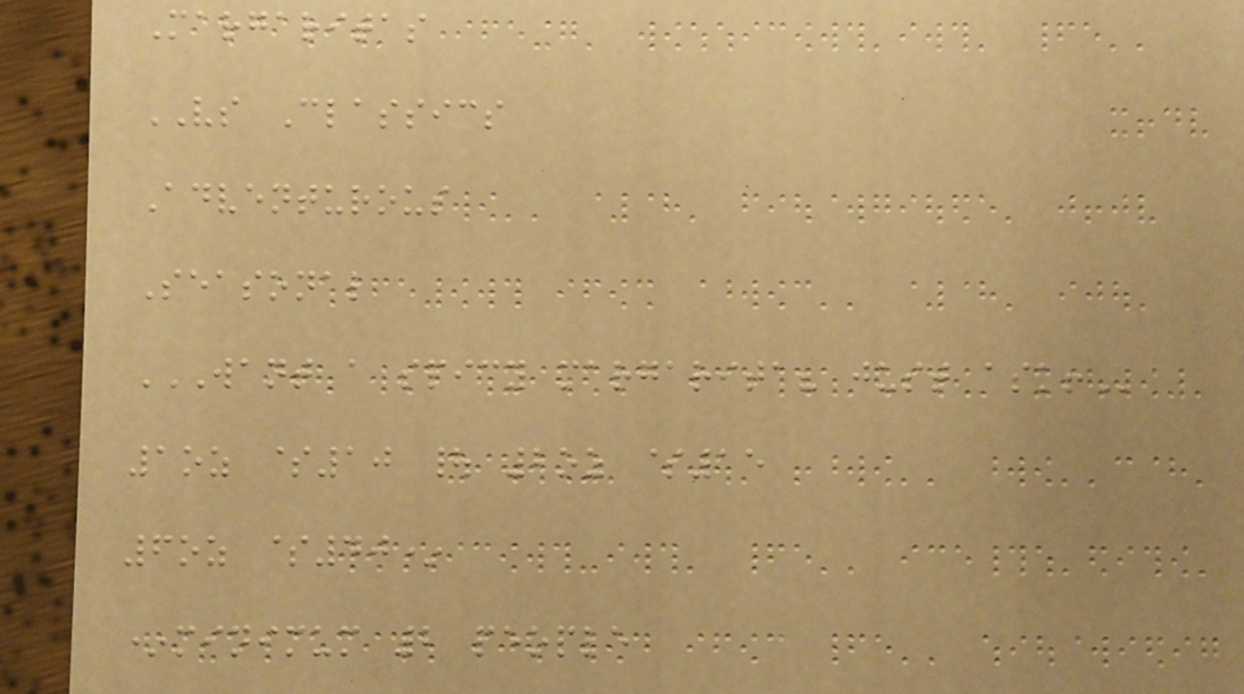Margaritas
VS Classics
Adventurous
Seasonal
WANT A SPICY MARGARITA? JUST ASK!
1oz $10 | 2oz $15
6oz $40*
*minimum 2 people
